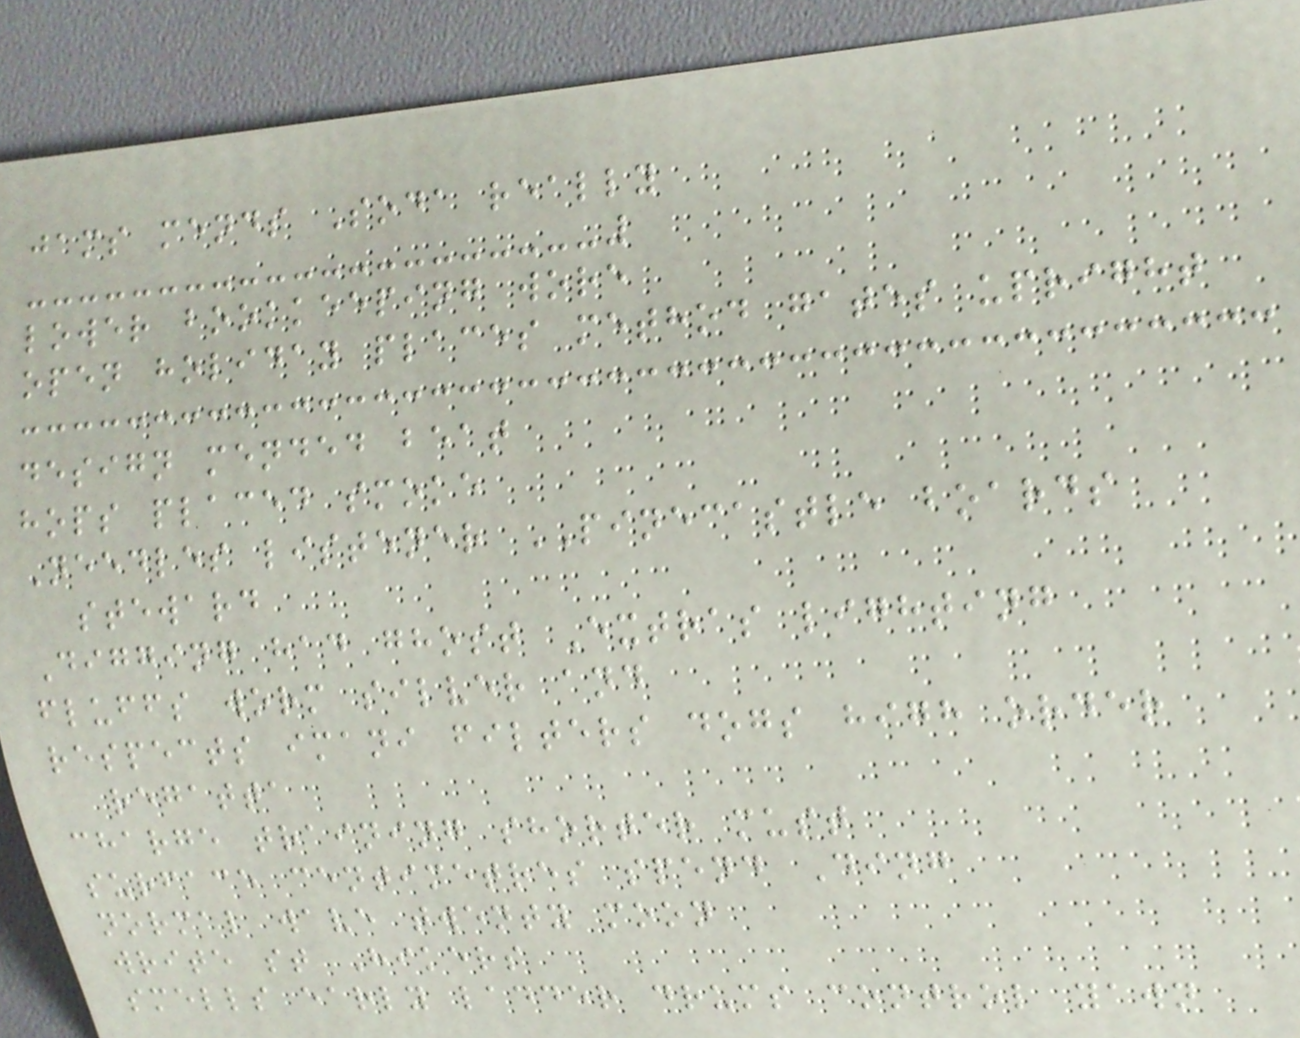jams mends Soda really
lower bookkeeping wore
open holiday places method gates upright
design mended beat
hops placed smoke
Needles listener PINECASTLE boards
steward
Digging had ghost Extras lighting
fluffs worm silver and
respects imani filters dogs high order
regatta
charge training shorter must
surface centimetres spend Ding
normal wave twenty moon
write st Hikers
smells early ladder drums control yawn
